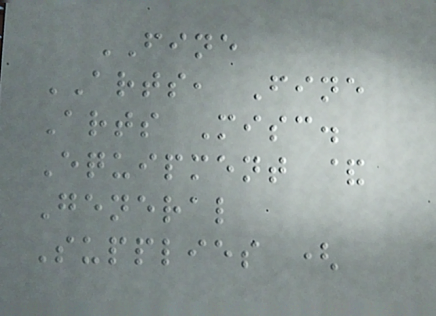FINE
ARTS, Fine
Arts Misc.
Equipment &
General
Supplies (
